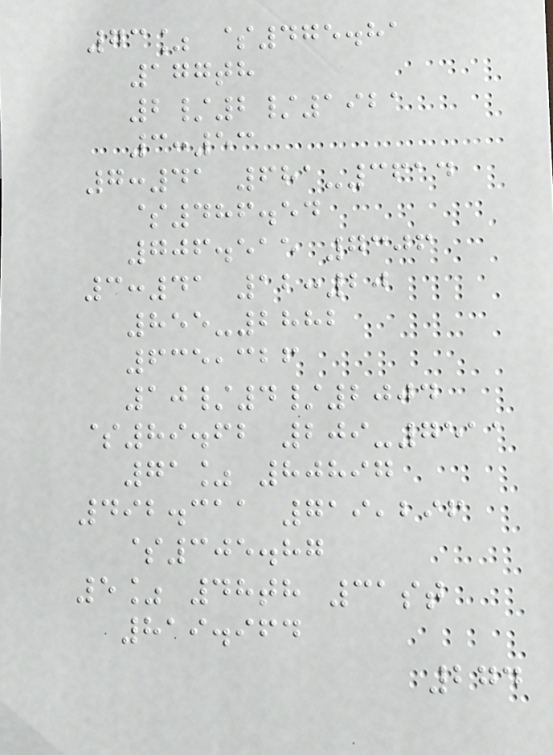73% $475.81
177th
2/2/1921
3:53
7:41 681-3614
$486.54
706.515 7306
3:41 12:20
855-2882
635,326
10/4/2004
$89.62 209-7511
71% 80897
492.311 719,296
$305.87
5% 48th 31st
819.964
274
